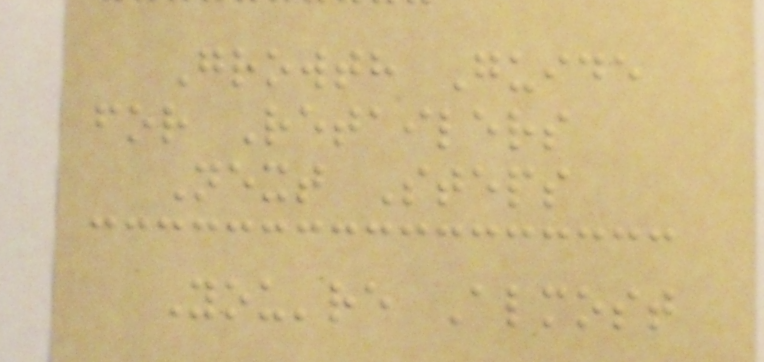Growth Guide
for Retailers
Next Steps
You're Almost
